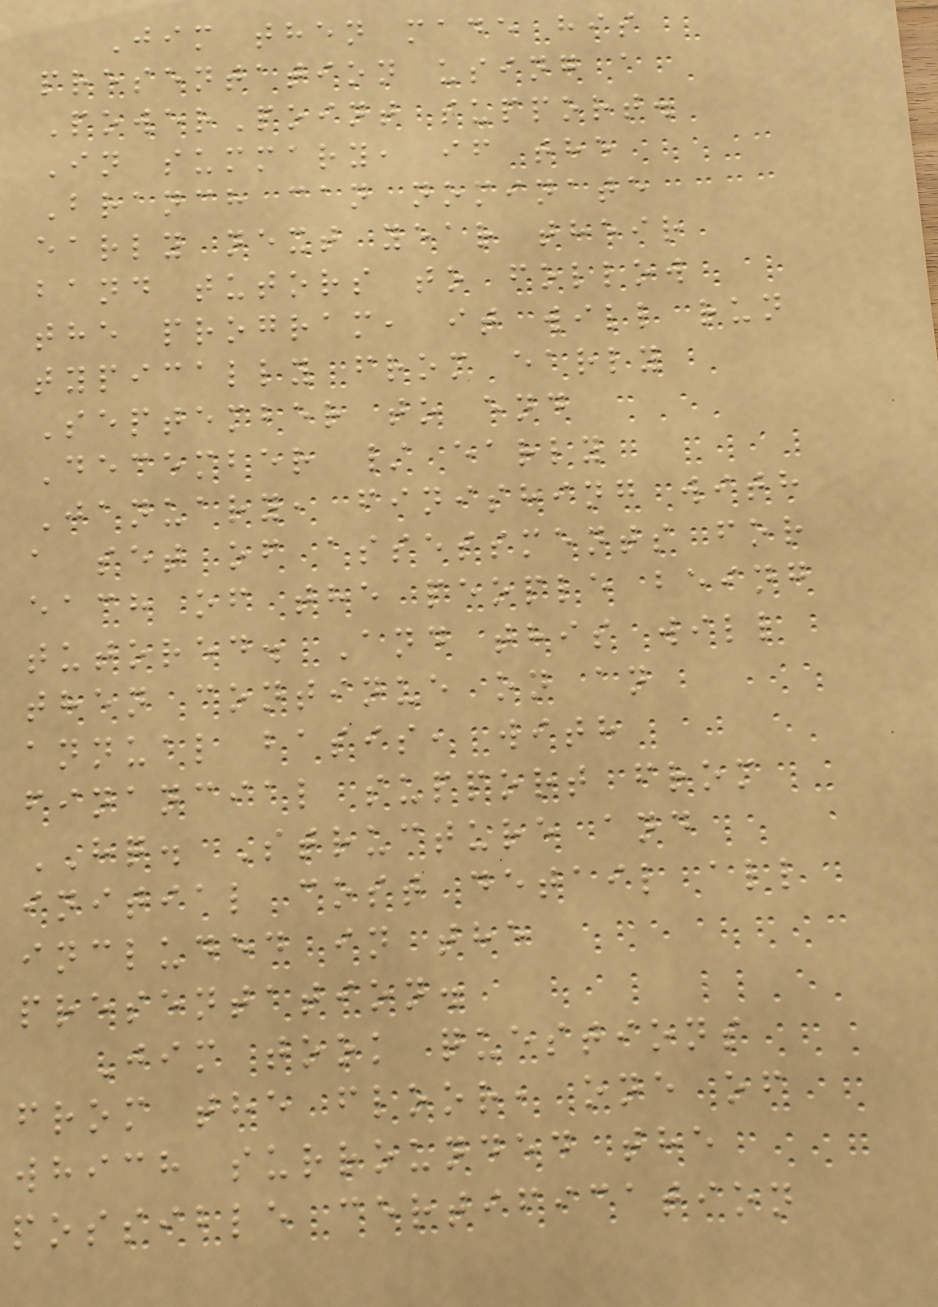Jim then made his
presentation using a
PowerPoint support.
In summary, if the
Branch can nominate
early next year their
band tutors to follow
the program, it will run
typically from early
September to end
December / early
January, finishing with
a set of assessments for
each of the people being
tutored. And this will
then continue on an
annual basis, with
financial support from
HQ. Structure and
initial cost detail all
included in the
presentation.
Jim took questions
from the floor, one of
which surrounded the
possible certification
